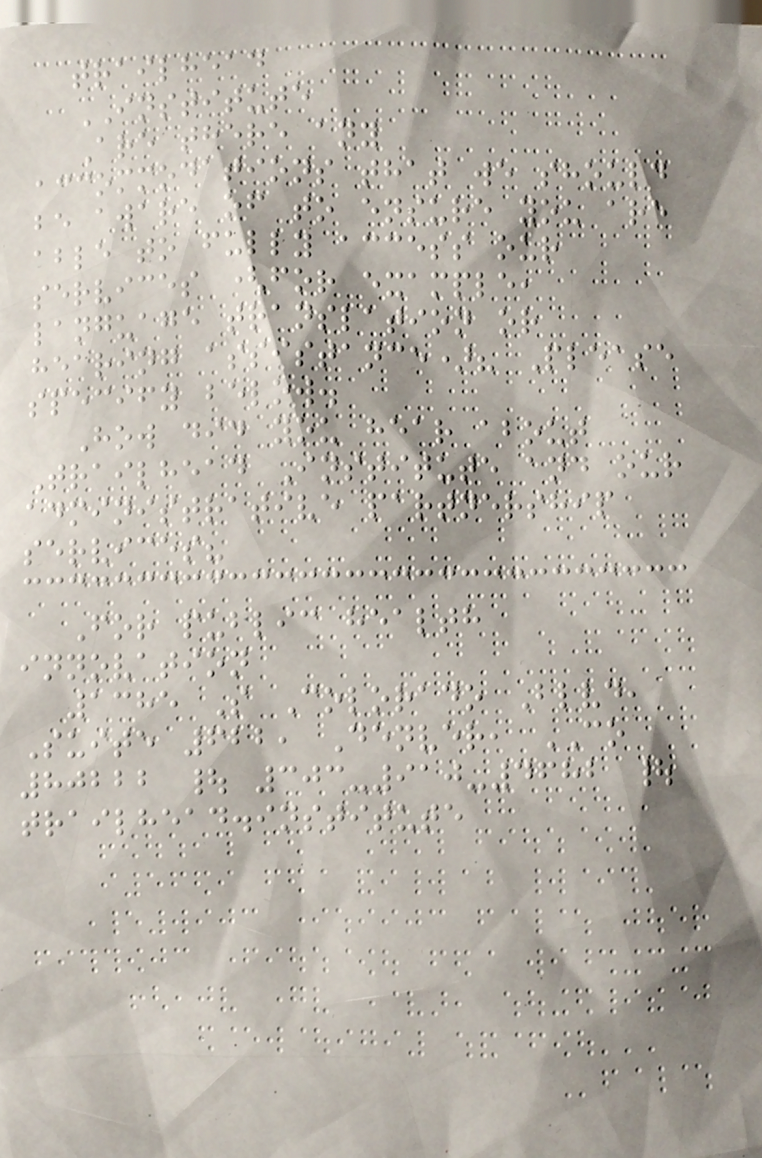trailhead
INSTITUTE
Are there any
accommodations that we should
be aware of to ensure you are
able to fully access our
services (for example,
language translation or
hearing assistance)? Please
specify below.
How did you hear about
Trailhead Institute and our
administrative partnership
services?
For public health
innovation
1385 S Colorado Blvd,
Suite 622, Denver, CO
80222 | 303-910-4682 |
trailhead.institute
